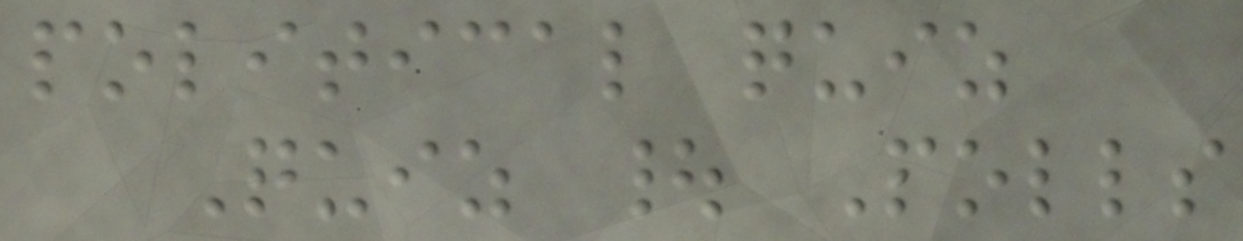political quiz
Quiz | Polls
